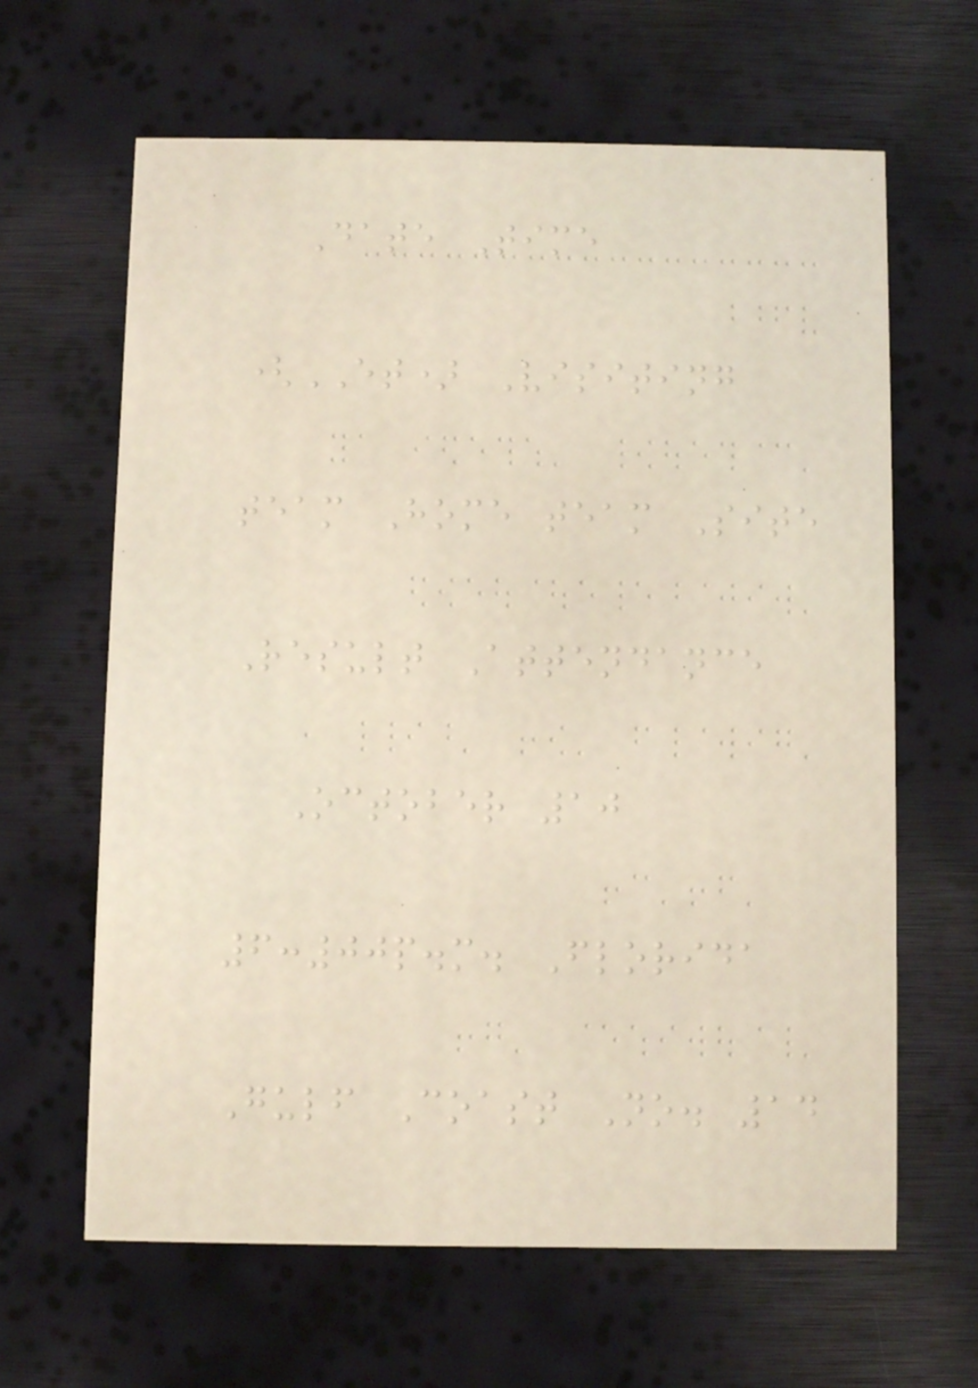Date Time
(ET) Visiting
team Home team Site
Result Attendance
October 10
6:00p.m. Florida
Gulf Coast No. 14
